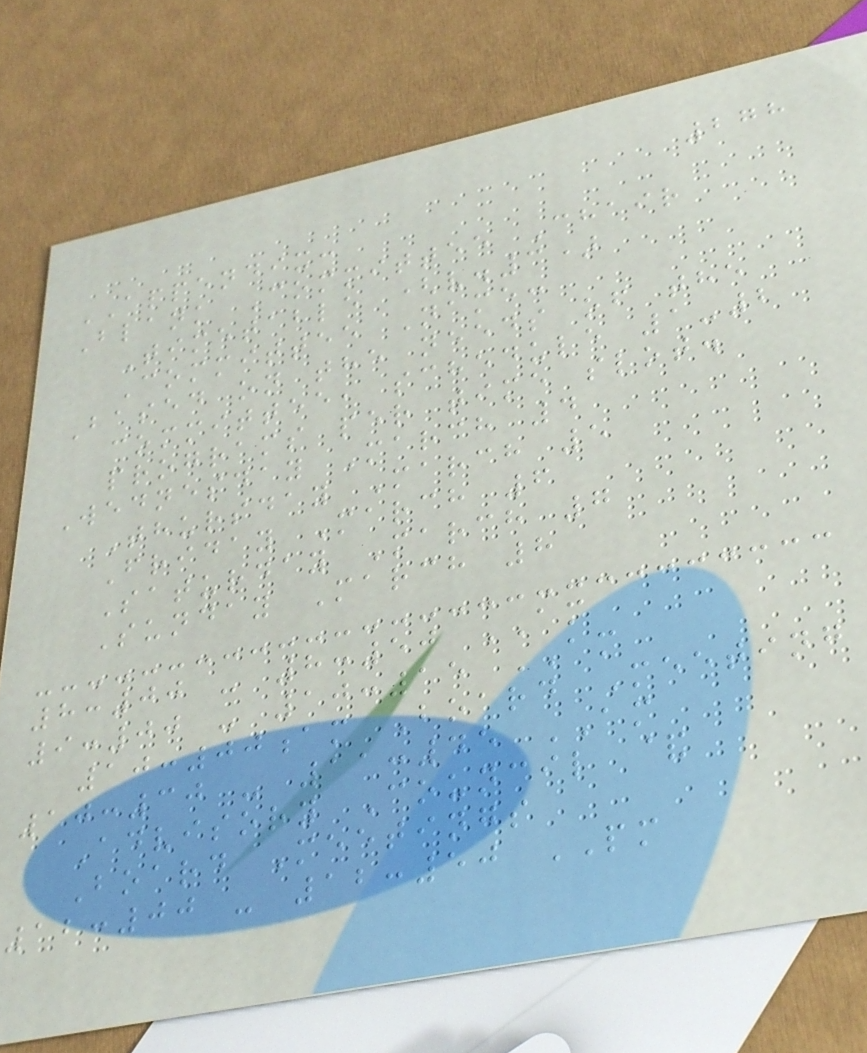278
APPENDIX:
Blank Committee Chair
Timetable (v.3)
Committee Name:
Based on the needs of the
committee, schedule 1-2
programs per time slot.
Wednesday March 4
Thursday March 5
Friday March 6
Saturday March 7
Sunday March 8
8:00 - 8:50 AM
9:00 - 10:15 AM
10:00am Board Meeting
10:30 - 11:45 AM
Advisory Council &
Board Meetings
12:00 - 12:50 PM
